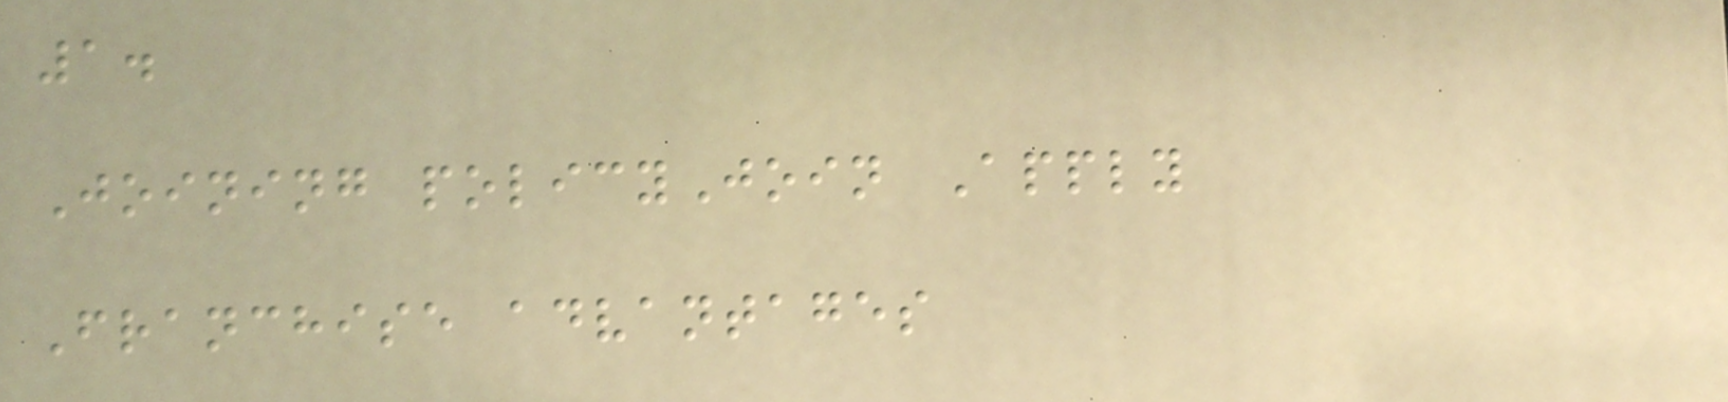1.
Joining policyJoin Apply
Franchise advantages
